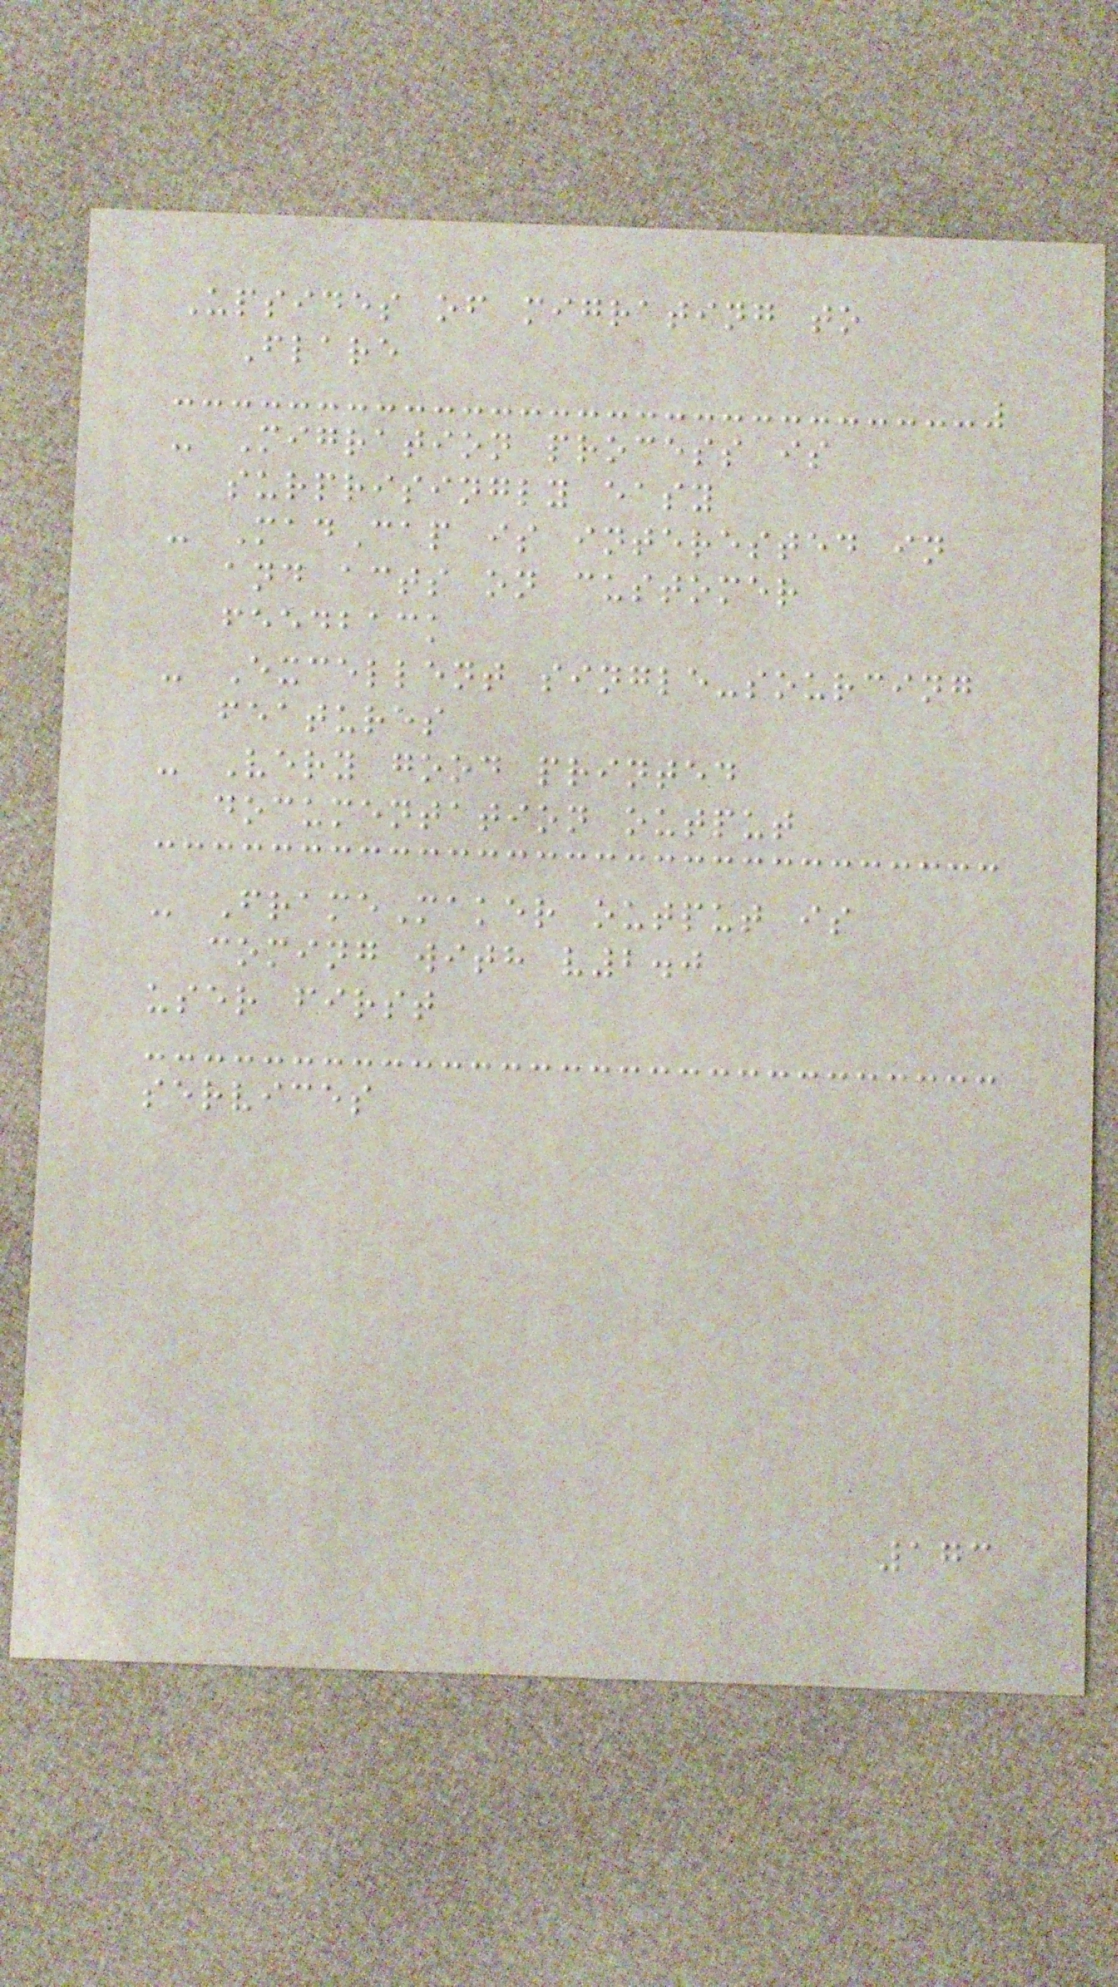Upsides of migrating to
Flare
- Migration process is
surprisingly easy
- MadCap is interested in
and acts on customer
feedback
- Excellent single-sourcing
features
- Very good printed
documentation output
- FrameMaker output is
coming with v2.0
user first
services
173
